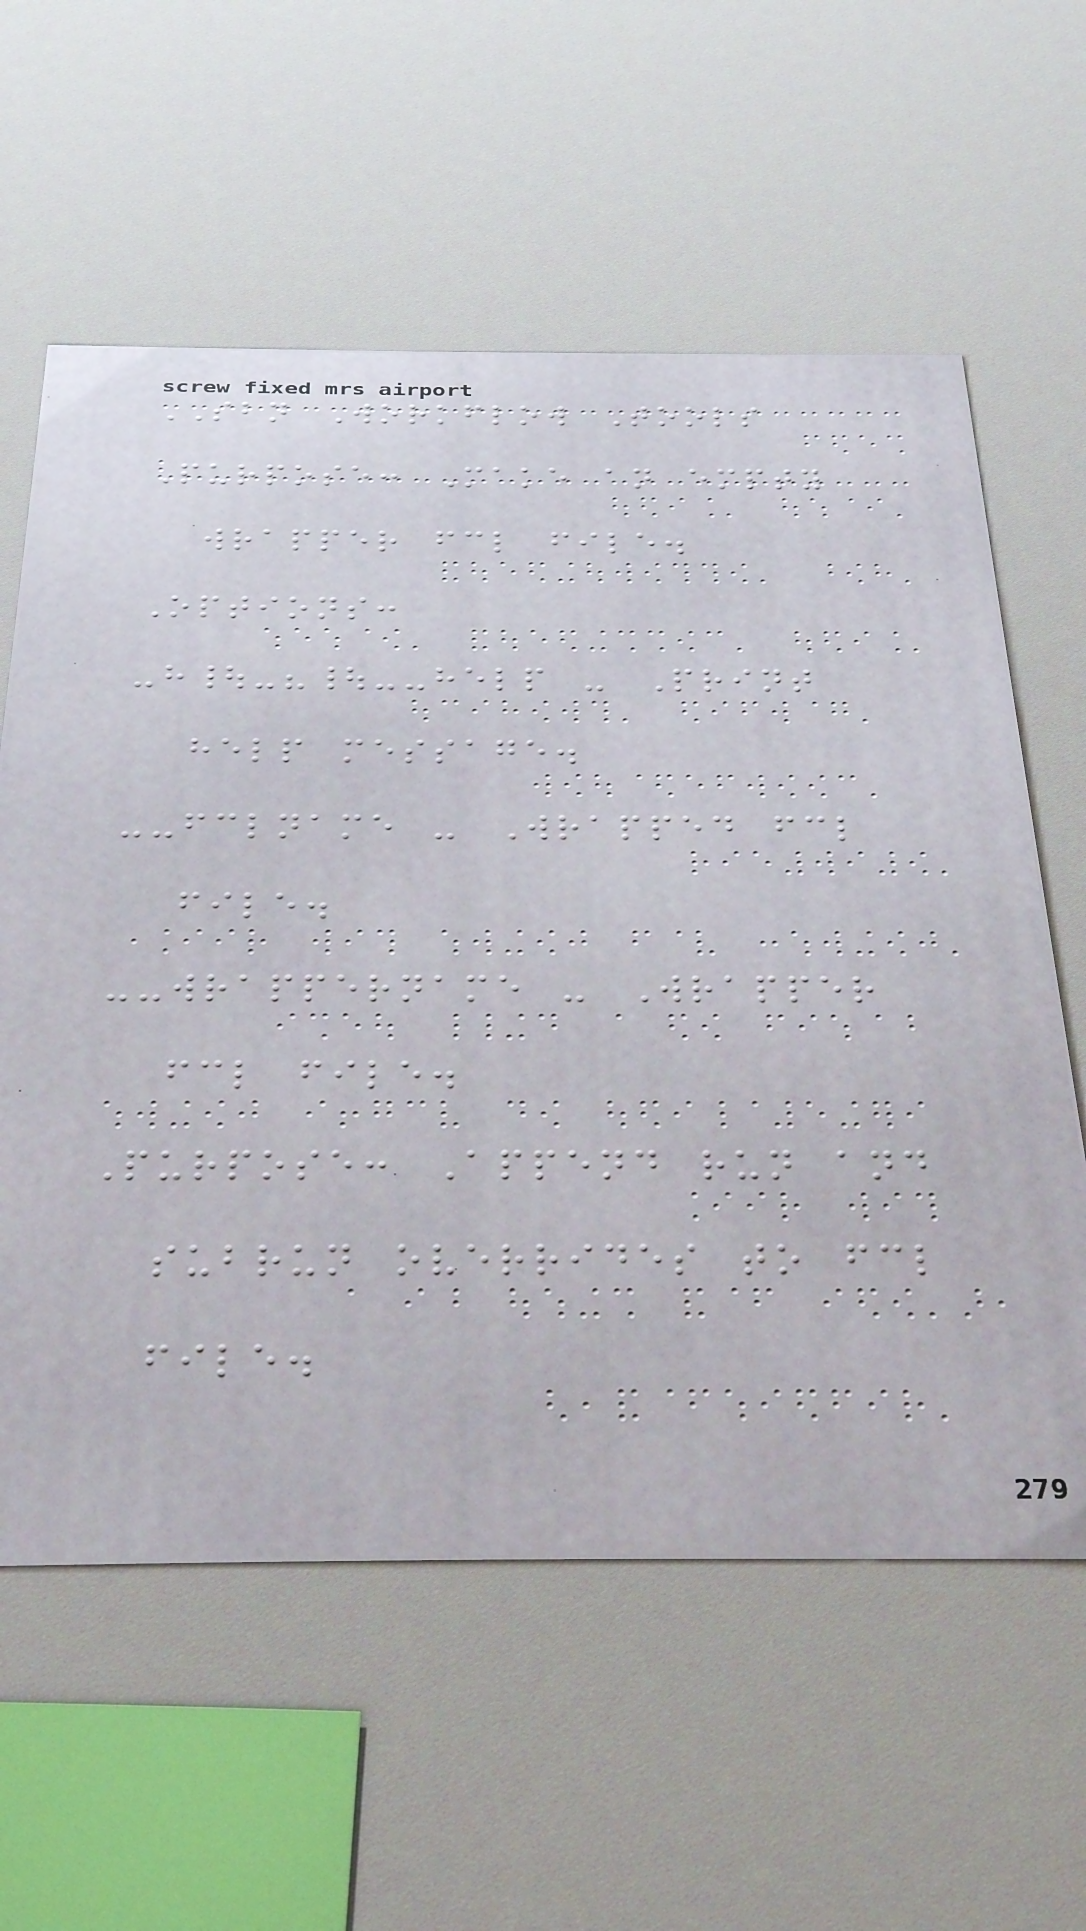SBN Workflow Tools
Purpose: Make an empty
wrapper fcl file.
Options:
-h|-?|--help - Print
help message.
--fclname - Wrapped fcl
file.
--wrappername - Wrapper
fcl file.
Purpose: Append run and
subrun overrides to fcl
file.
